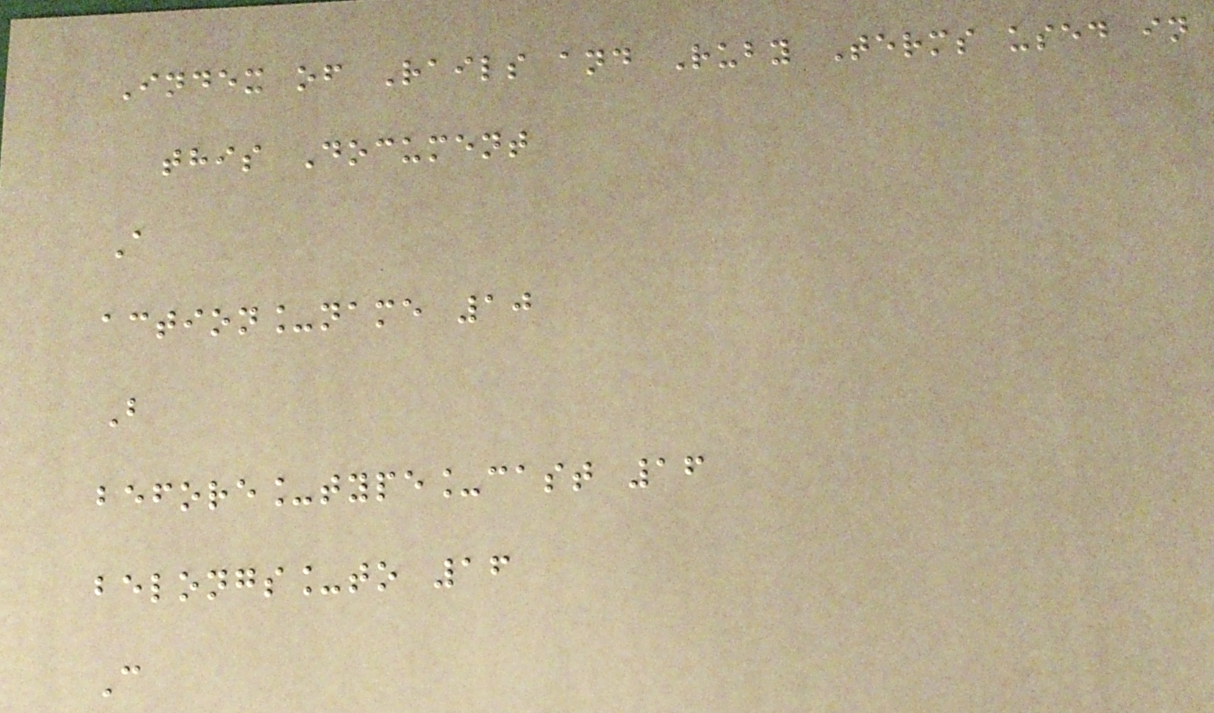Index of Rails and Ruby Terms used in
this Document
A
action_name 10
B
before_type_cast 16
belongs_to 16
C
